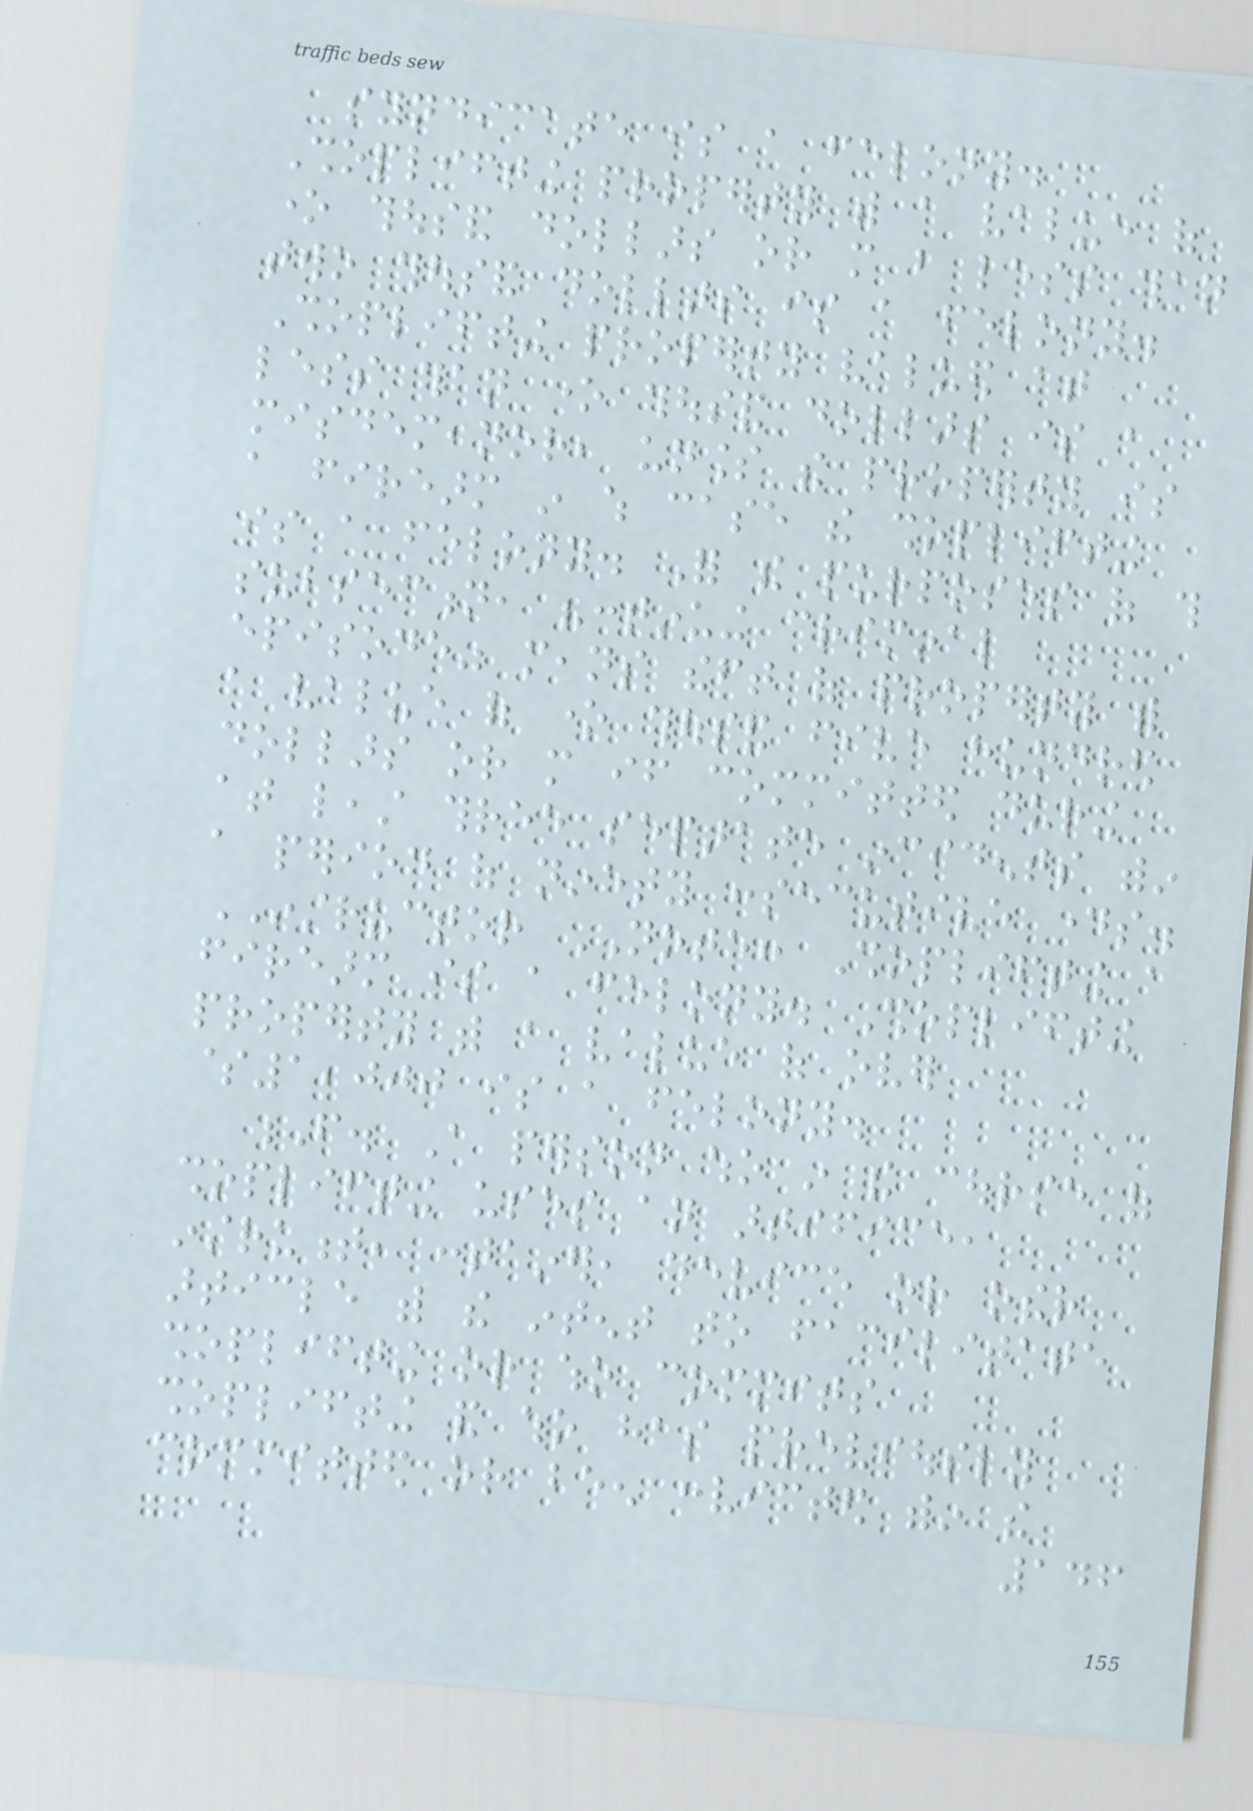syndicate is a felony.
Shoplifting property with a value of
one thousand dollars or more but less than
two thousand dollars is a felony.
Shoplifting property valued at
less than one thousand dollars is a
misdemeanor, unless the property is
a firearm in which case the shoplifting
is a felony. For the purposes of this
subsection, "continuing criminal
episode" means theft of property with
a value of one thousand five hundred
dollars or more if committed during
at least three separate incidents within
a period of ninety consecutive days.
INSTRUCTOR NOTE: Shoplifting a
firearm is a felony. Shoplifting
property with a value of over
$1,000 is a felony.
F. A person who in the course of
shoplifting uses an artifice,
instrument, container, device or other
article with the intent to facilitate
shoplifting or who commits
shoplifting and who has previously
committed or been convicted within the
146
